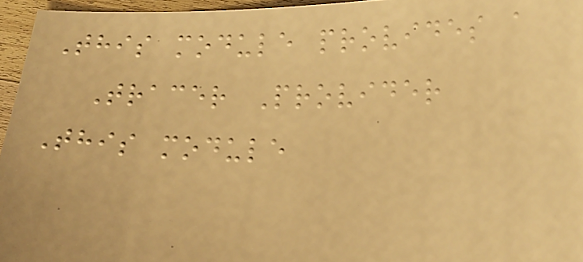This module provides a
Tracer Provider
This module
